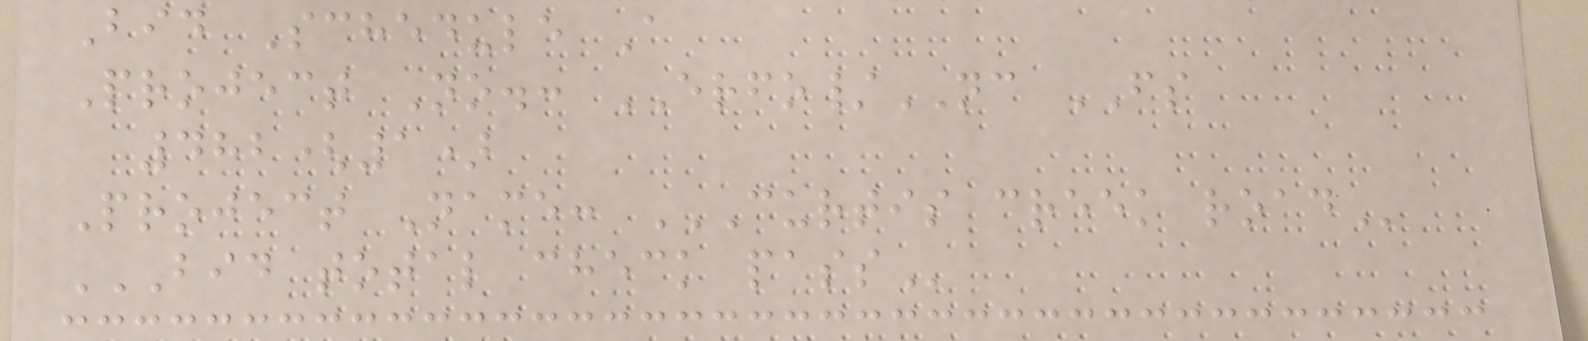Bid Schedule A
Project No.: ERFO/NC FS
482(1)
Project Name: CURTIS CREEK ROAD
BID TOTAL CHECK PASS
